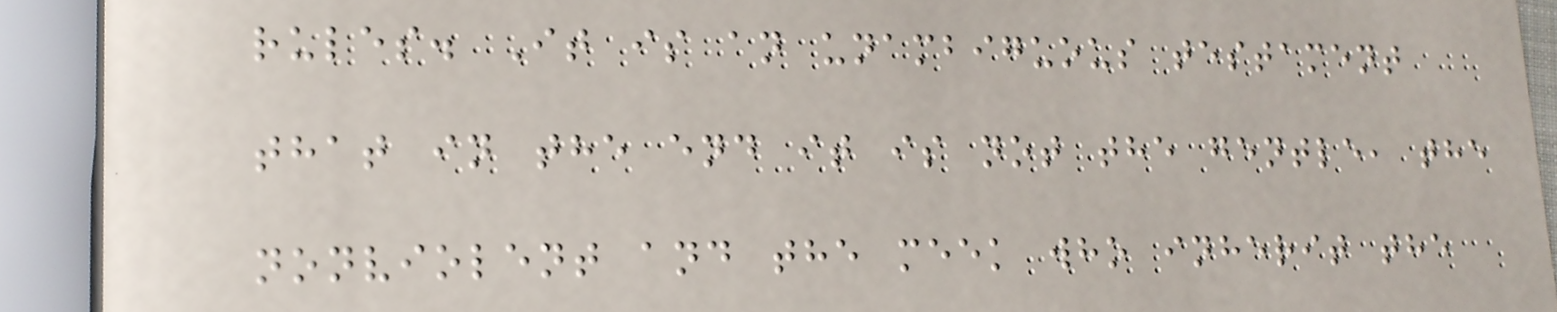rules. It is an unambiguous testament
that in the end it is not the gentle, the
nonviolent and the meek who inherit the
